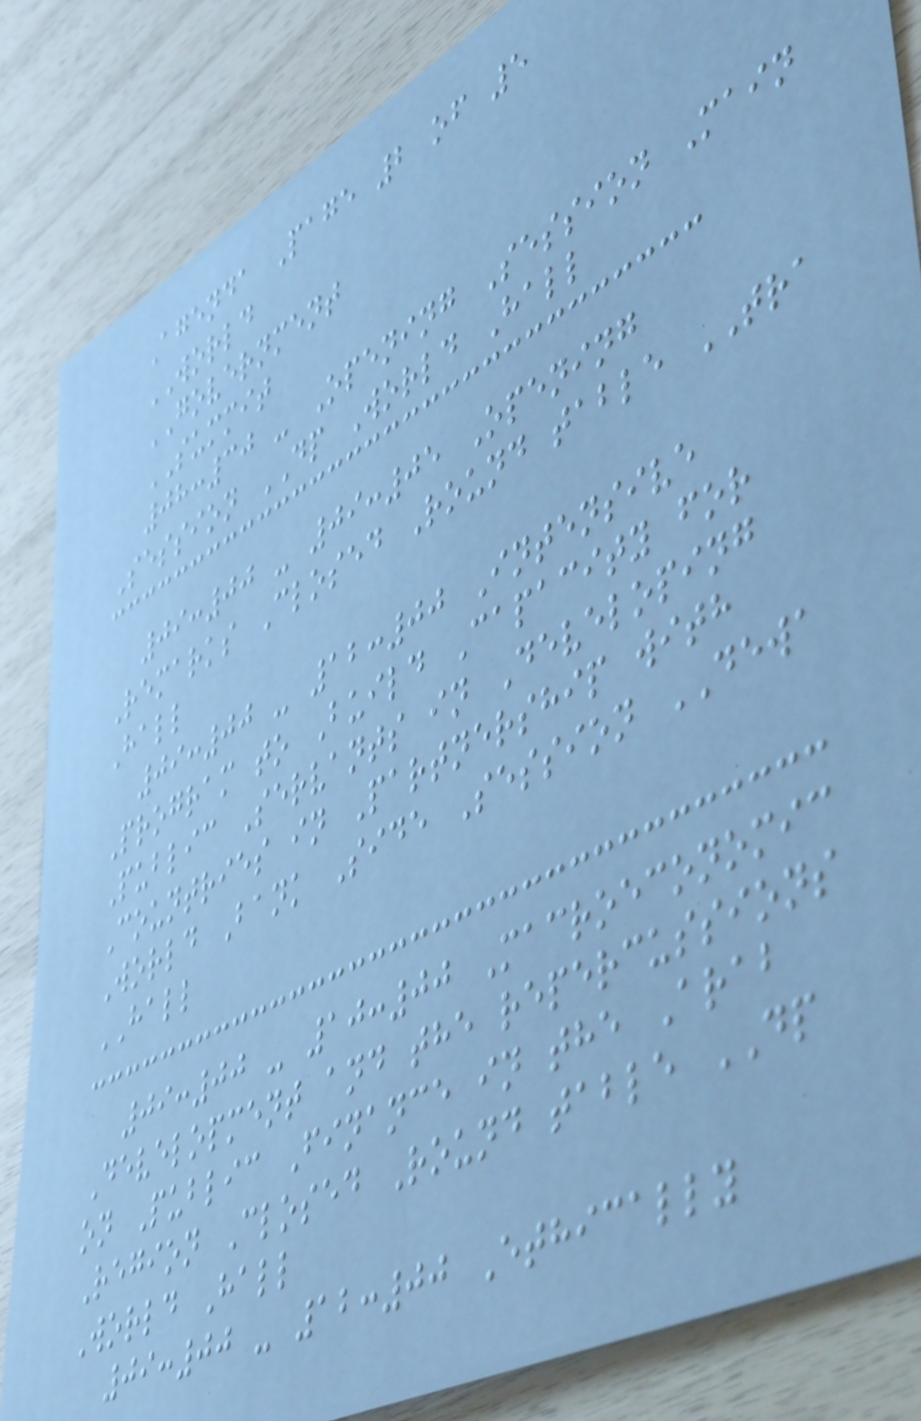Agenda Page 2 of 5
WORLD
GOVERNMENT
SUMMIT
08:30 - Opening Session Main
Session DP World Hall
09:00 - 09:05 Opening
Remarks Closed Round table TRA
Hall
09:00 - 12:00 Intensive
Program to Build Capacity for
Public Servants in Developing
Countries in Partnership with
World Bank Side Session DEWA
HALL
09:00 - 10:00 Macroeconomic
Development and the repercussions
on Public Finance in the Arab
Region Closed Round table DP
World Hall
09:00 - 12:00 Ethically
